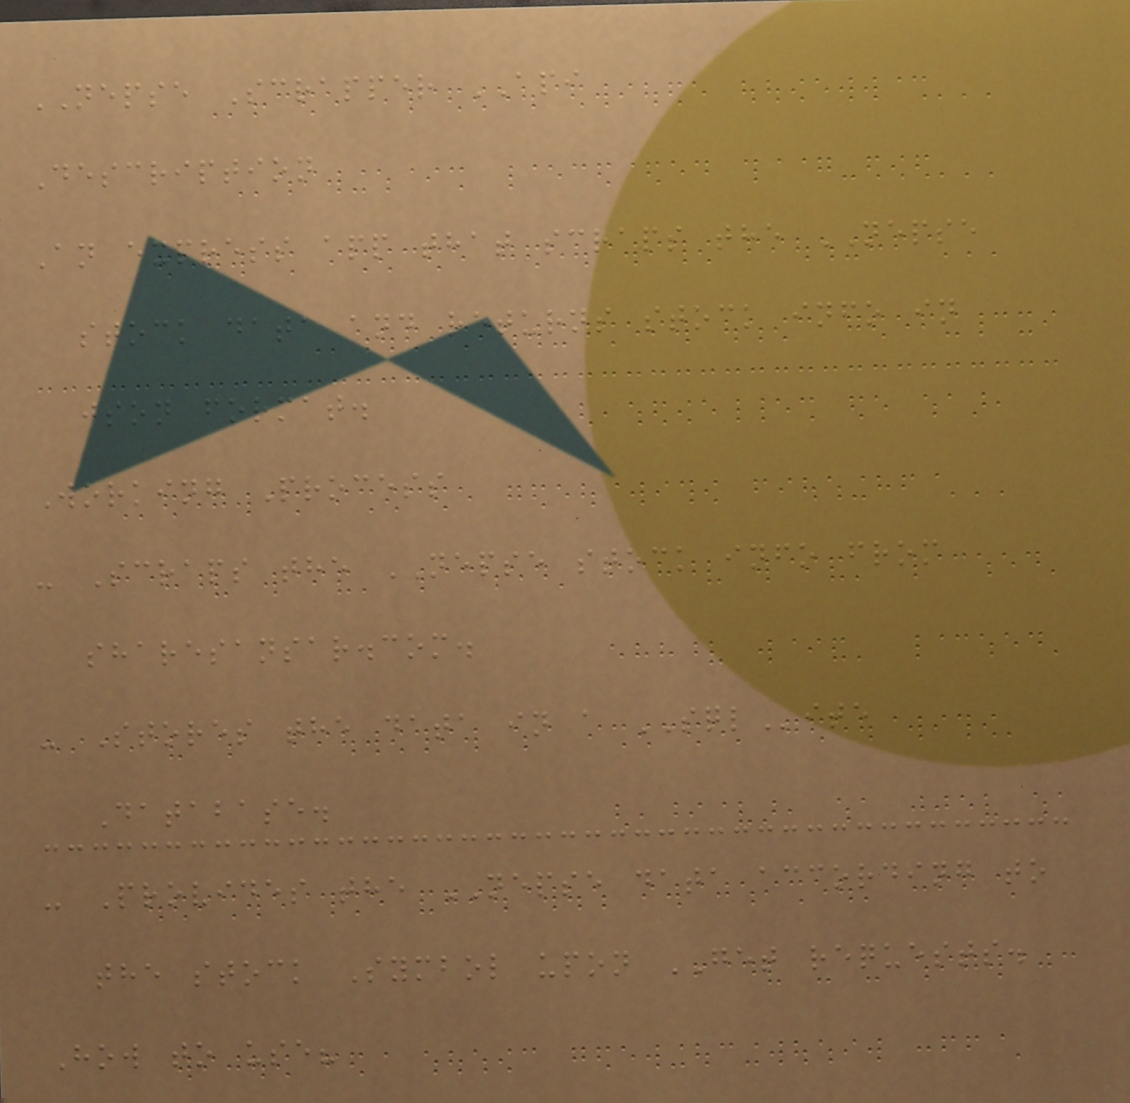NEPSE Scrapper API
Description
An express app that scraps the NEPSE
stock data and returns stock info in
json format.
Working Process
- Scraps the NEPSE stock info from
sharesansar.com.
- Stores the data in a SQLite
Database.
- Provides the NEPSE data according to
the stock Symbol upon GET requests.
How to use?
